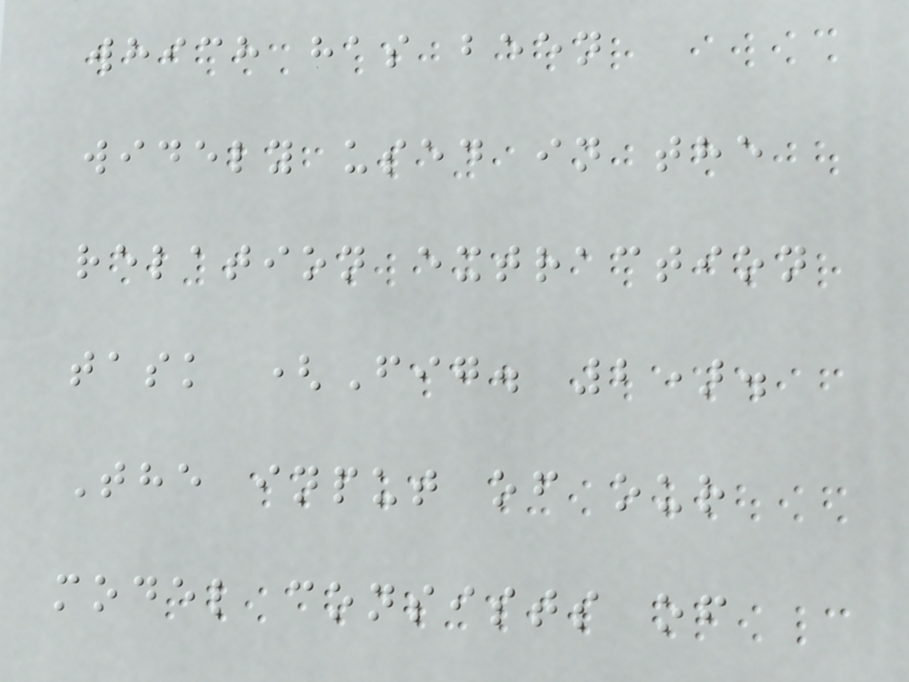which has been
widely used in the
relation extraction
task (Fig. 2).
The input of our
model consists of
